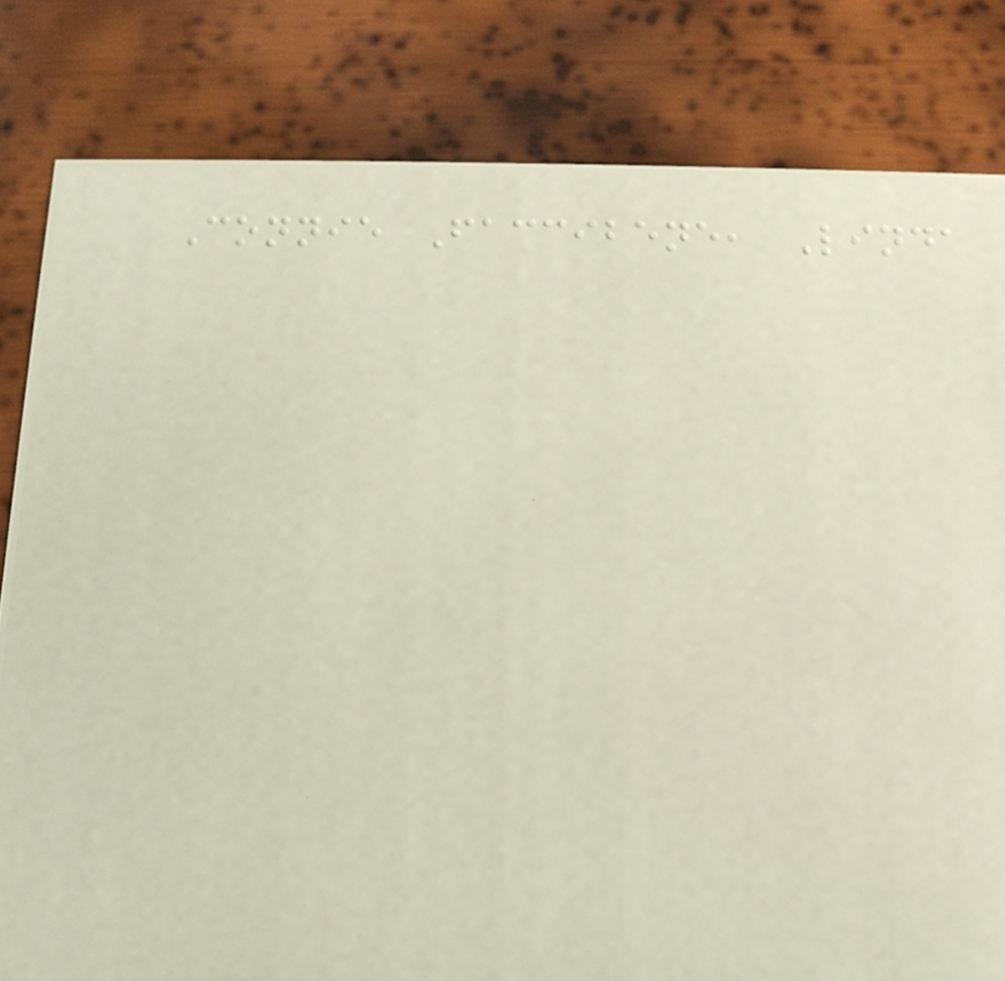Connie Faccibene, Linda
